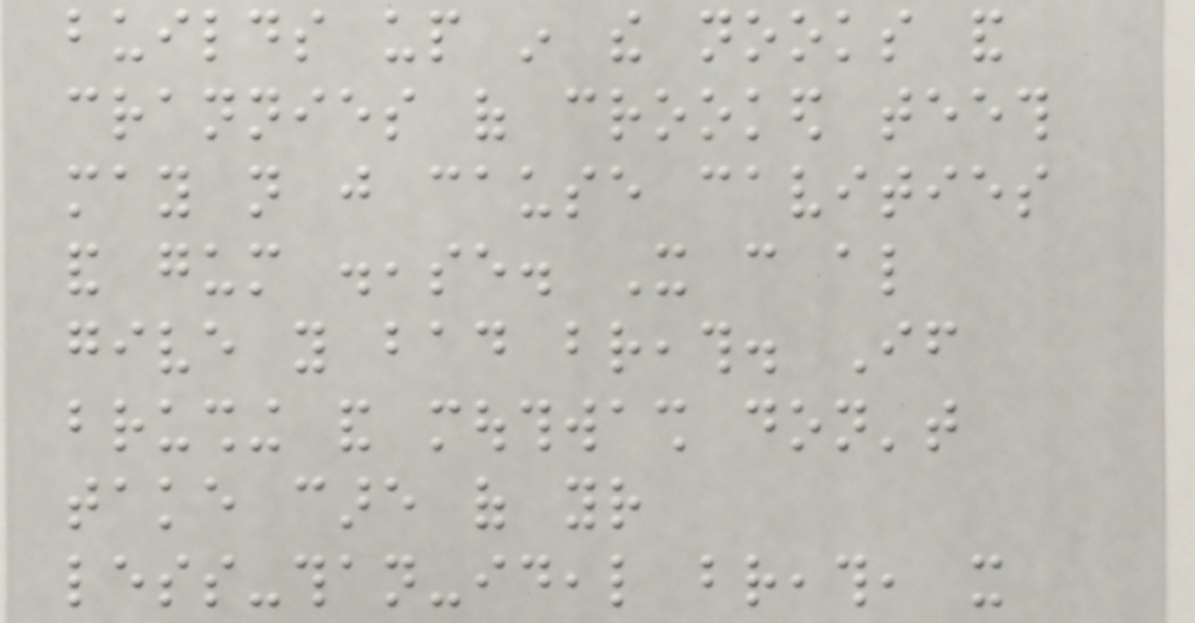builds up in the nooks and
crannies of crooked teeth
may not just cause cavities
and gum disease. It can also
give you bad breath. If
brushing and mouthwash don't
take care of your
less-than-ideal breath, it
